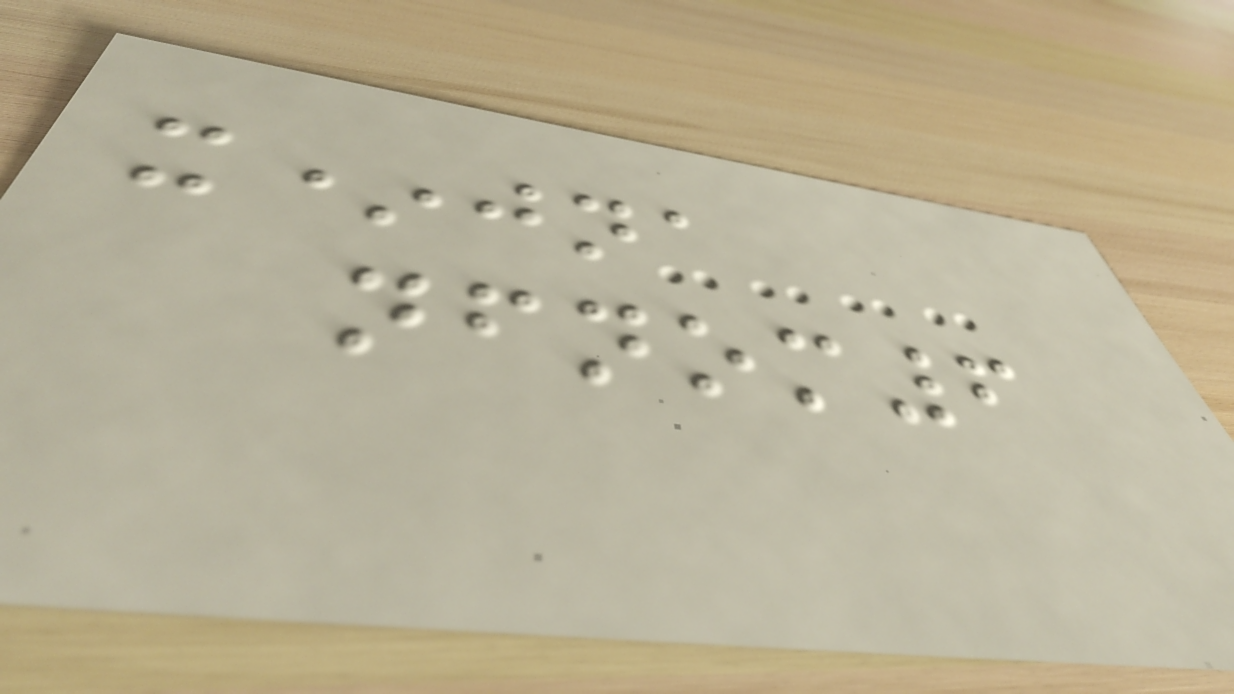x*jna
nfnom6
